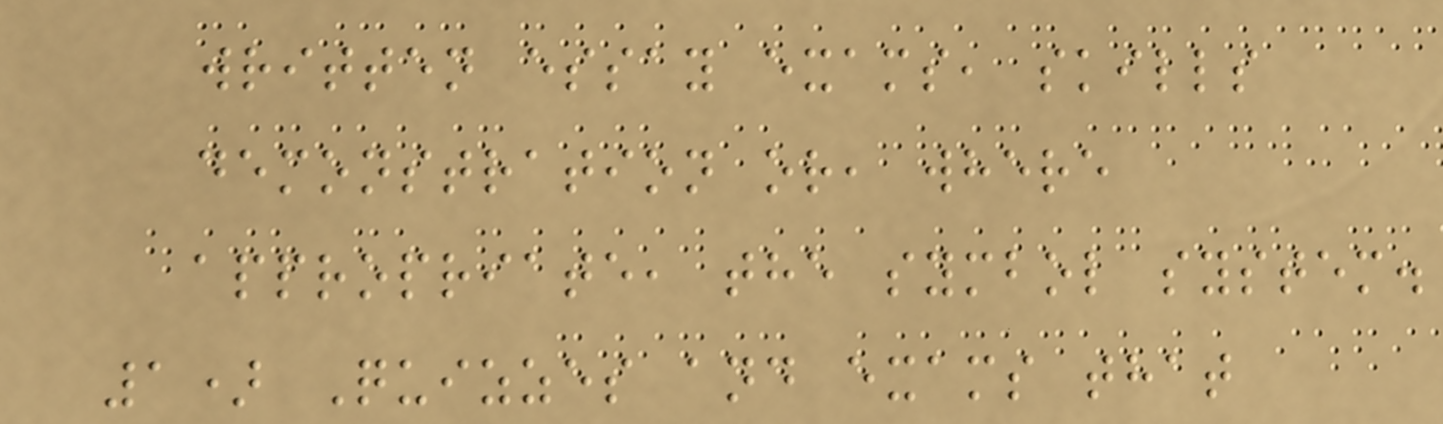written essay exams, skills
demonstration or, where
appropriate, the symbol system.
1) Quizzes and exams that
